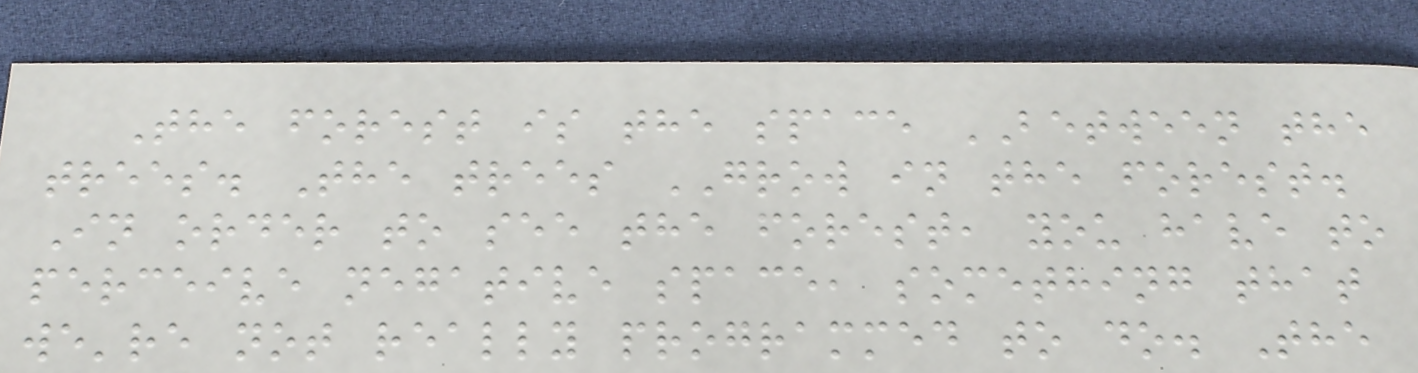The forest is the space BETWEEN the
trees. The trees GROW in the forest.
In order to see the forest, you have to
perceive negative space, something that
we're not really programmed to do. The
